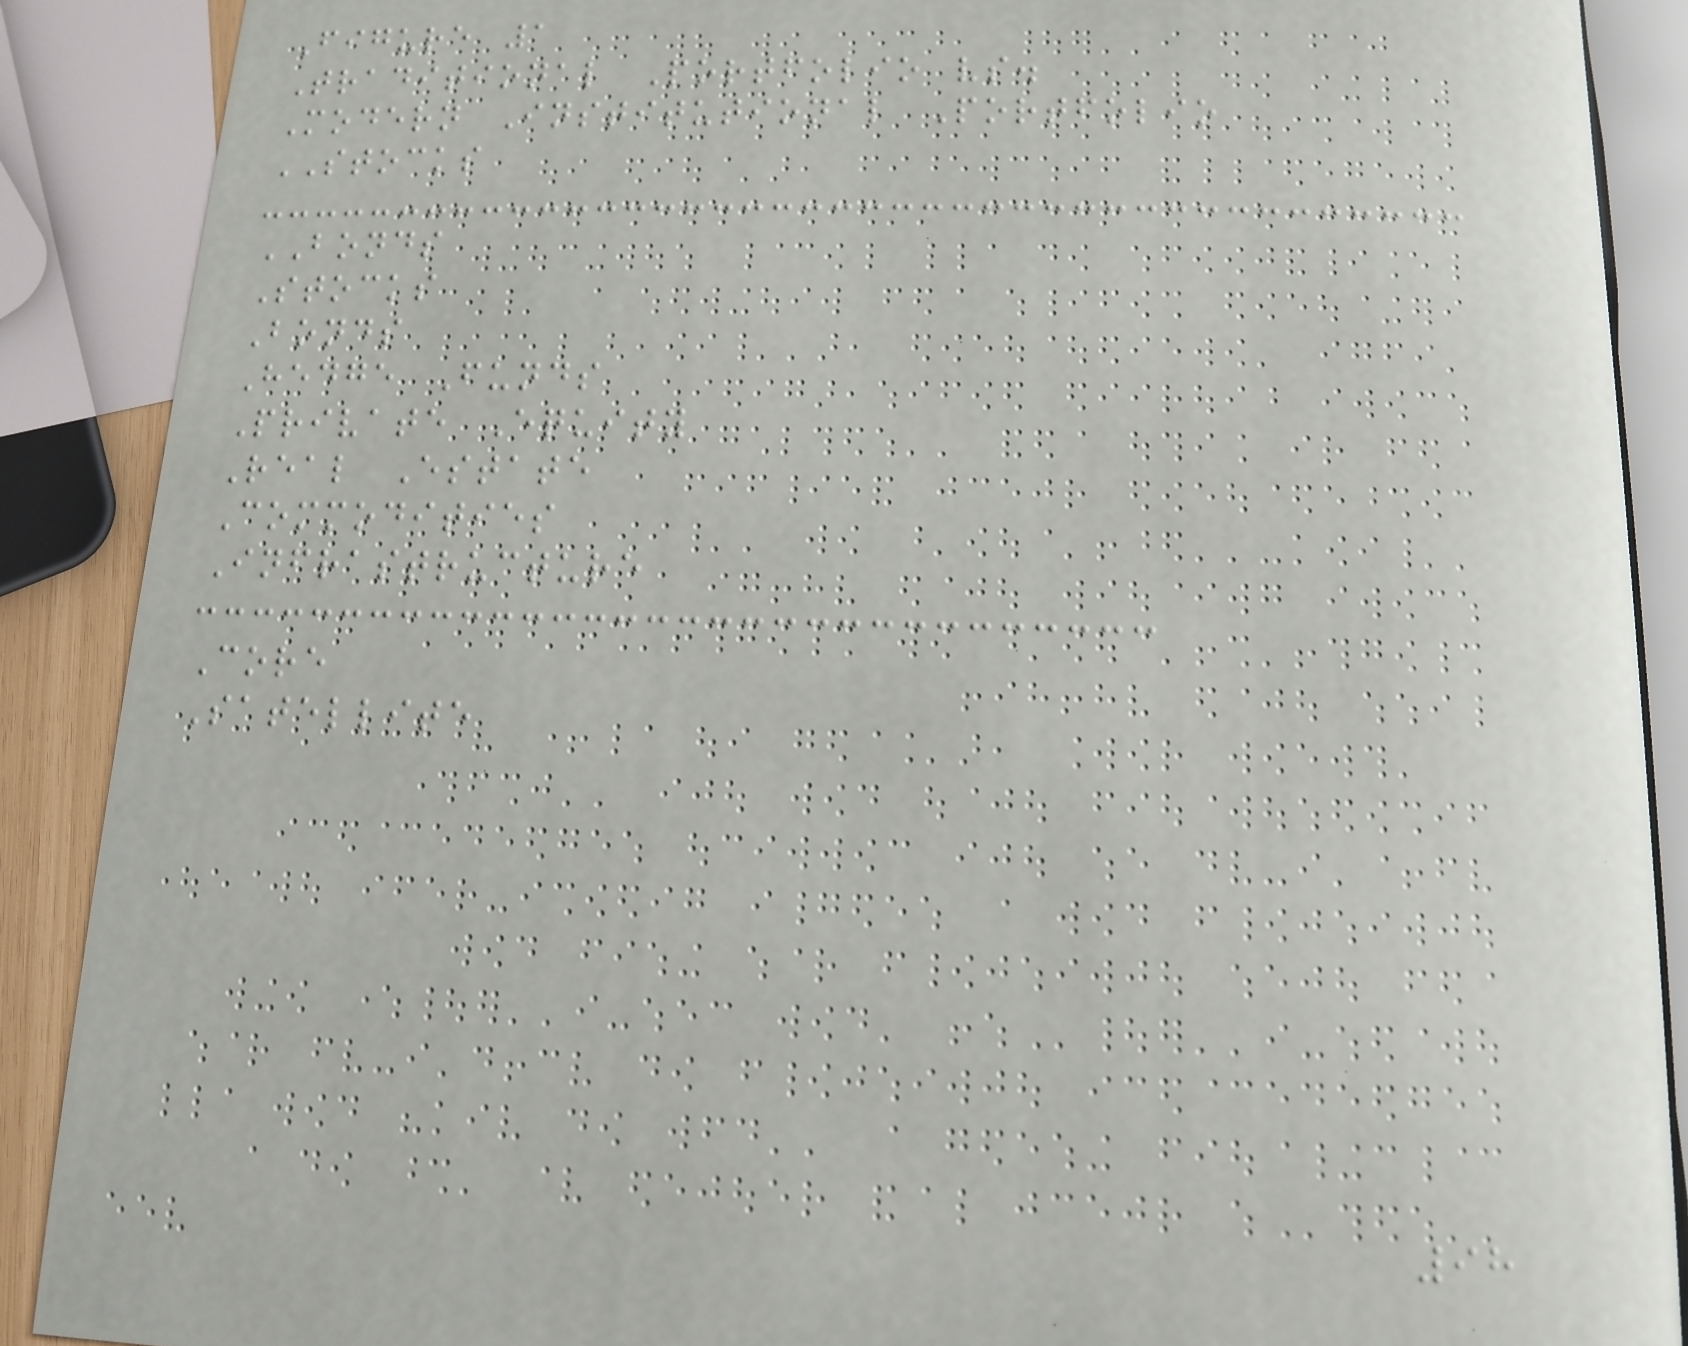Figure 1
Traditional Portfolio vs.
Modern Institutional Portfolio
STOCKS
BONDS
Stocks
Bonds
Hedge Funds
Private Equity
Real Estate
Commodities
Infrastructure
Core
Satellite
98
